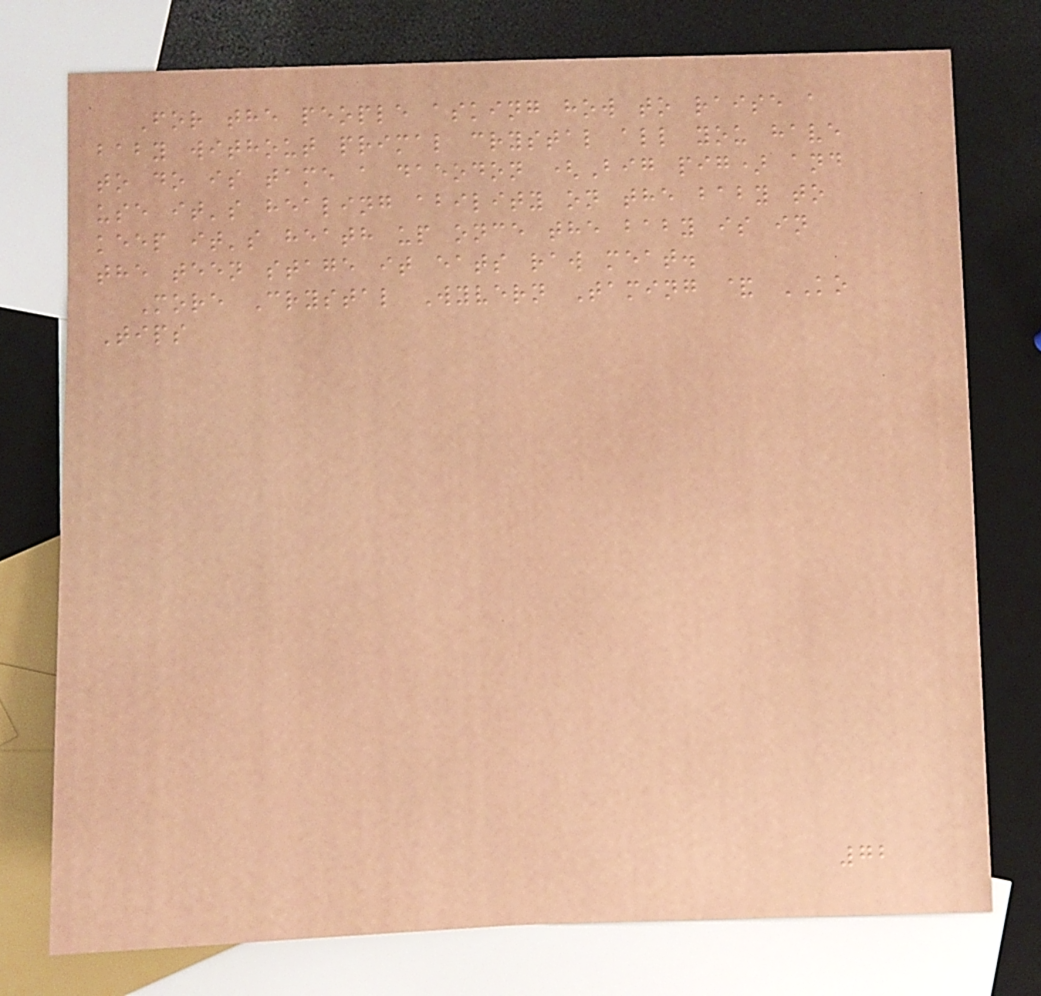For the people asking how to raise a
baby without primal crystal all you have
to do is tame a daeodon (Big pig) and
use it's healing ability on the baby to
keep it's heath up once the baby is in
the teen stage it eats raw meat.
More Crystal Wyvern Taming & KO
Tips
72
